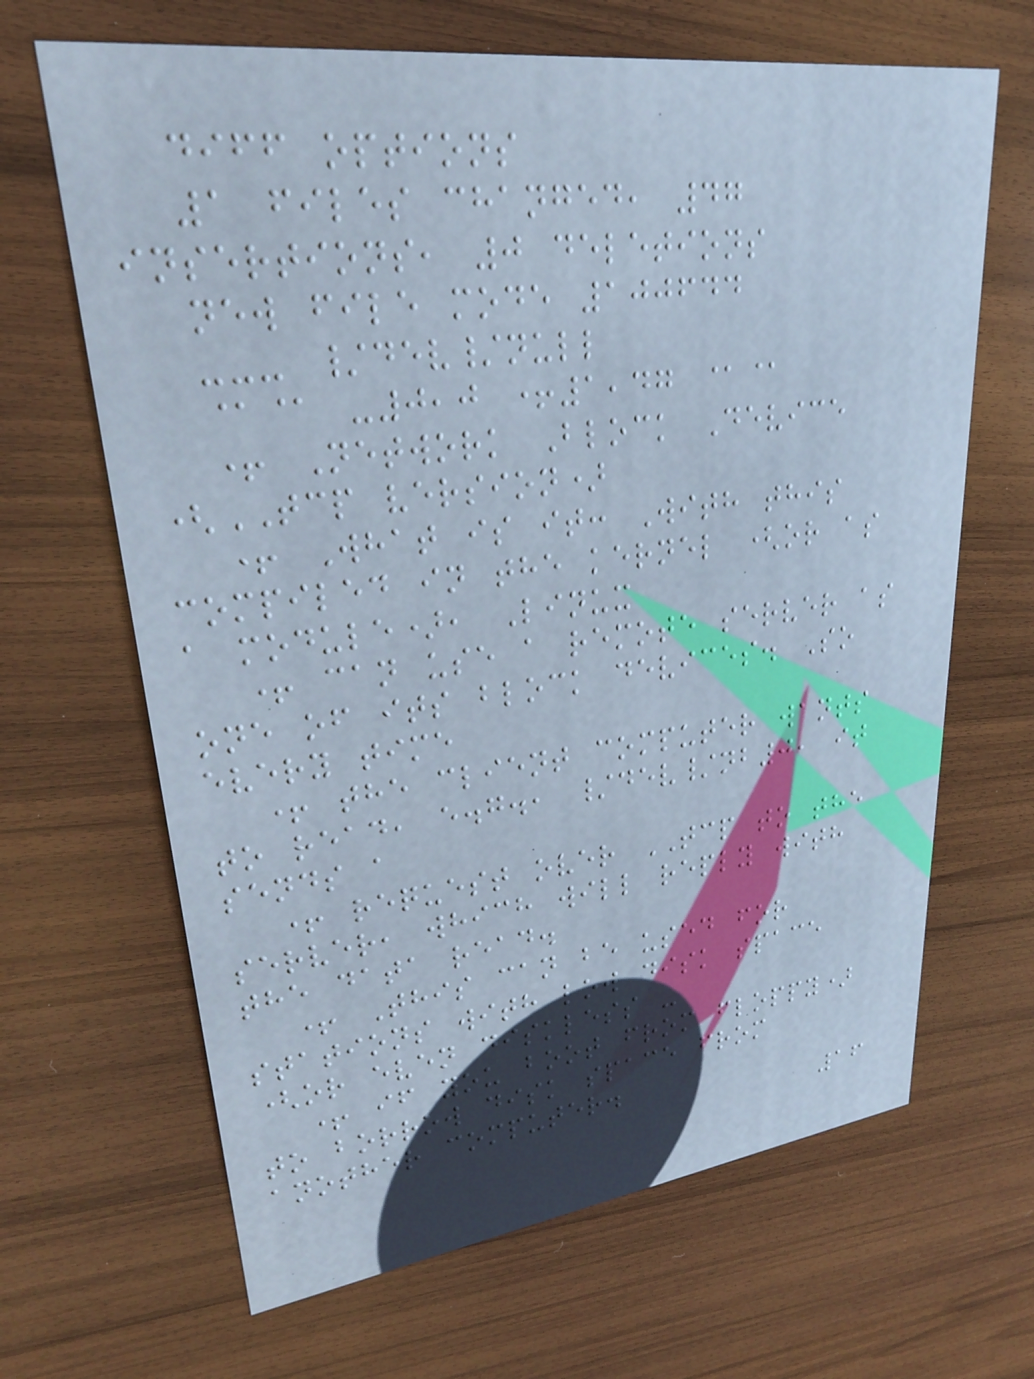diff options
1 files changed, 47
insertions, 0 deletions
new file mode 100644
--- /dev/null
@@ -0,0 +1,47 @@
+ Network Block Device
(TCP version)
+ What is it: With this
compiled in the kernel (or as
a module), Linux
+ can use a remote server as
one of its block devices. So
every time
+ the client computer wants
to read, e.g., /dev/nb0, it
sends a
+ request over TCP to the
server, which will reply with
the data read.
+ This can be used for
stations with low disk space
(or even diskless -
+ if you boot from floppy)
to borrow disk space from
another computer.
16
